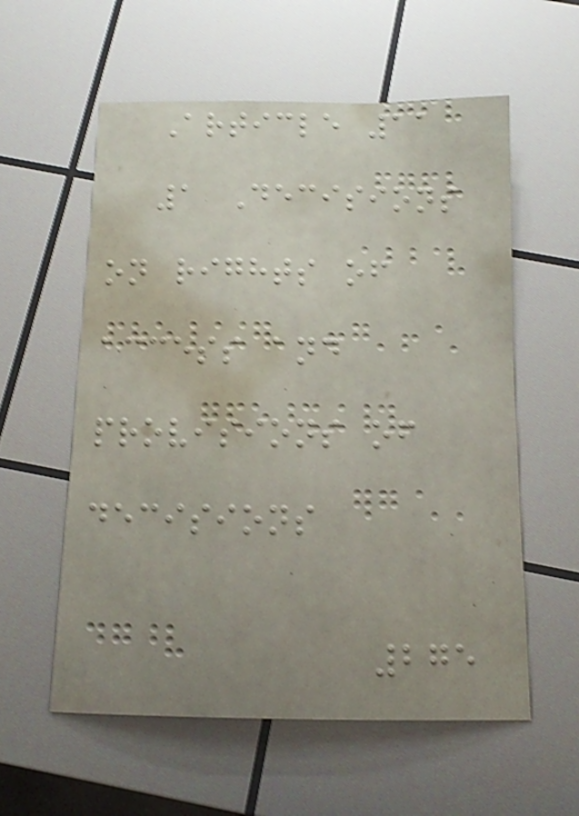Article 11
1 Decisions
on rights of
access and
provisions of
decisions
275
